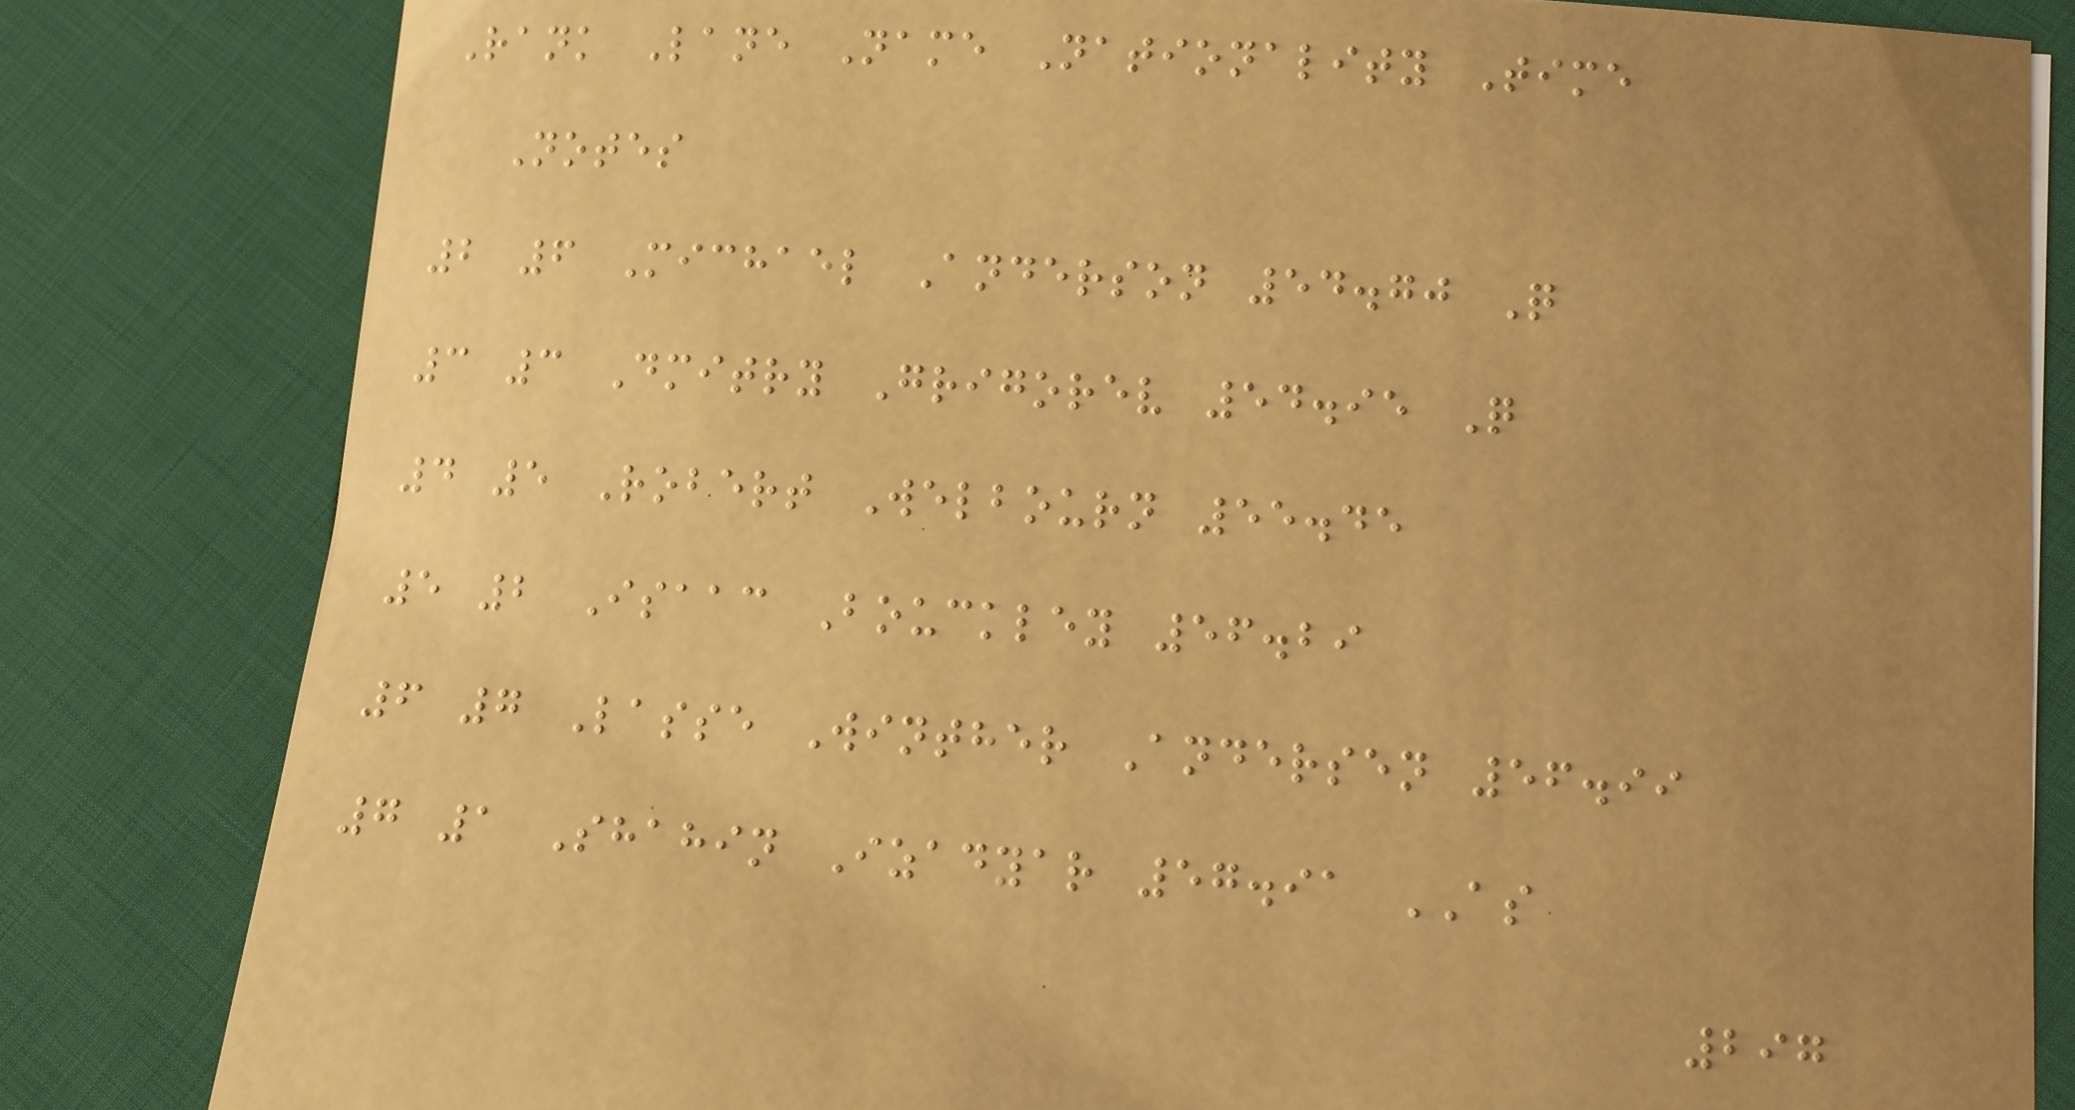Rank Lane Name Nationality Time
Notes
2 6 Michael Anderson 54.70 Q
3 3 Dmitry Grigorev 54.95 Q
4 5 Robert Welbourn 55.45
5 2 Isaac Bouckley 56.29
6 7 Lasse Winther Andersen 56.99
7 1 Shahin Izadyar 57.91 AS
297
